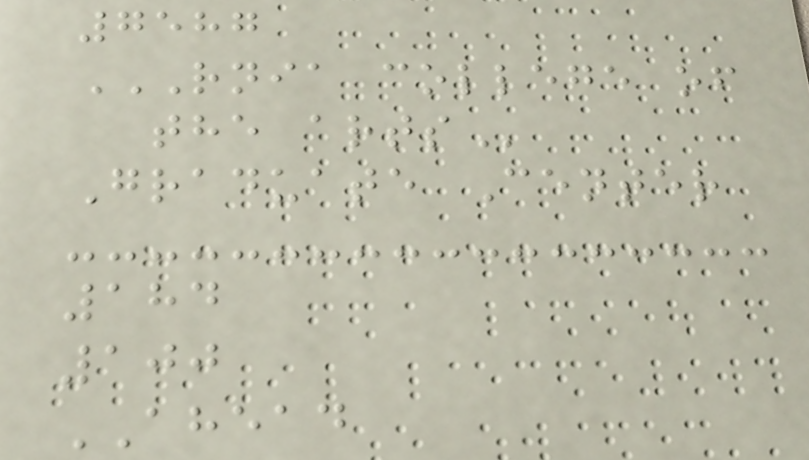7587
RNIA COLLEGE OF
THE ARTS
Graduate Center
184
100
AHEAD
